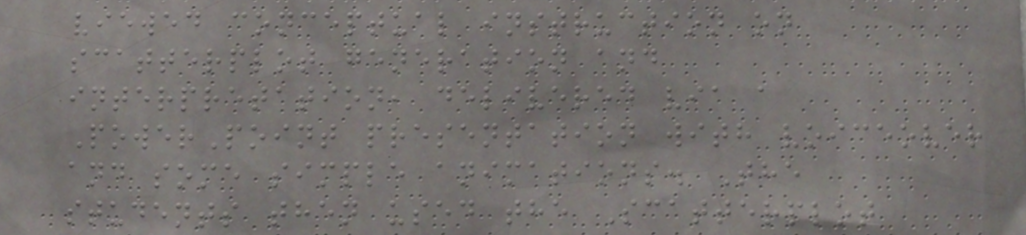viewed conceptual instruction on
scatterplot generation and
interpretation, delivered via a
PowerPoint presentation with voiceover
and some simple animations. The
students then used the Scatterplot
